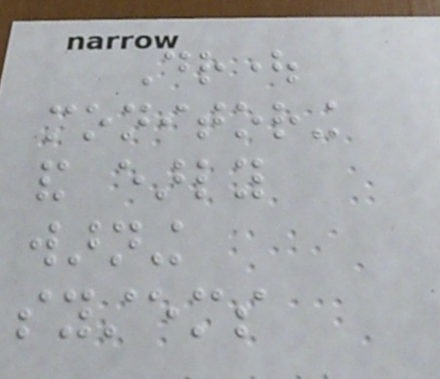Drought
monitoring
and early
warning
systems
